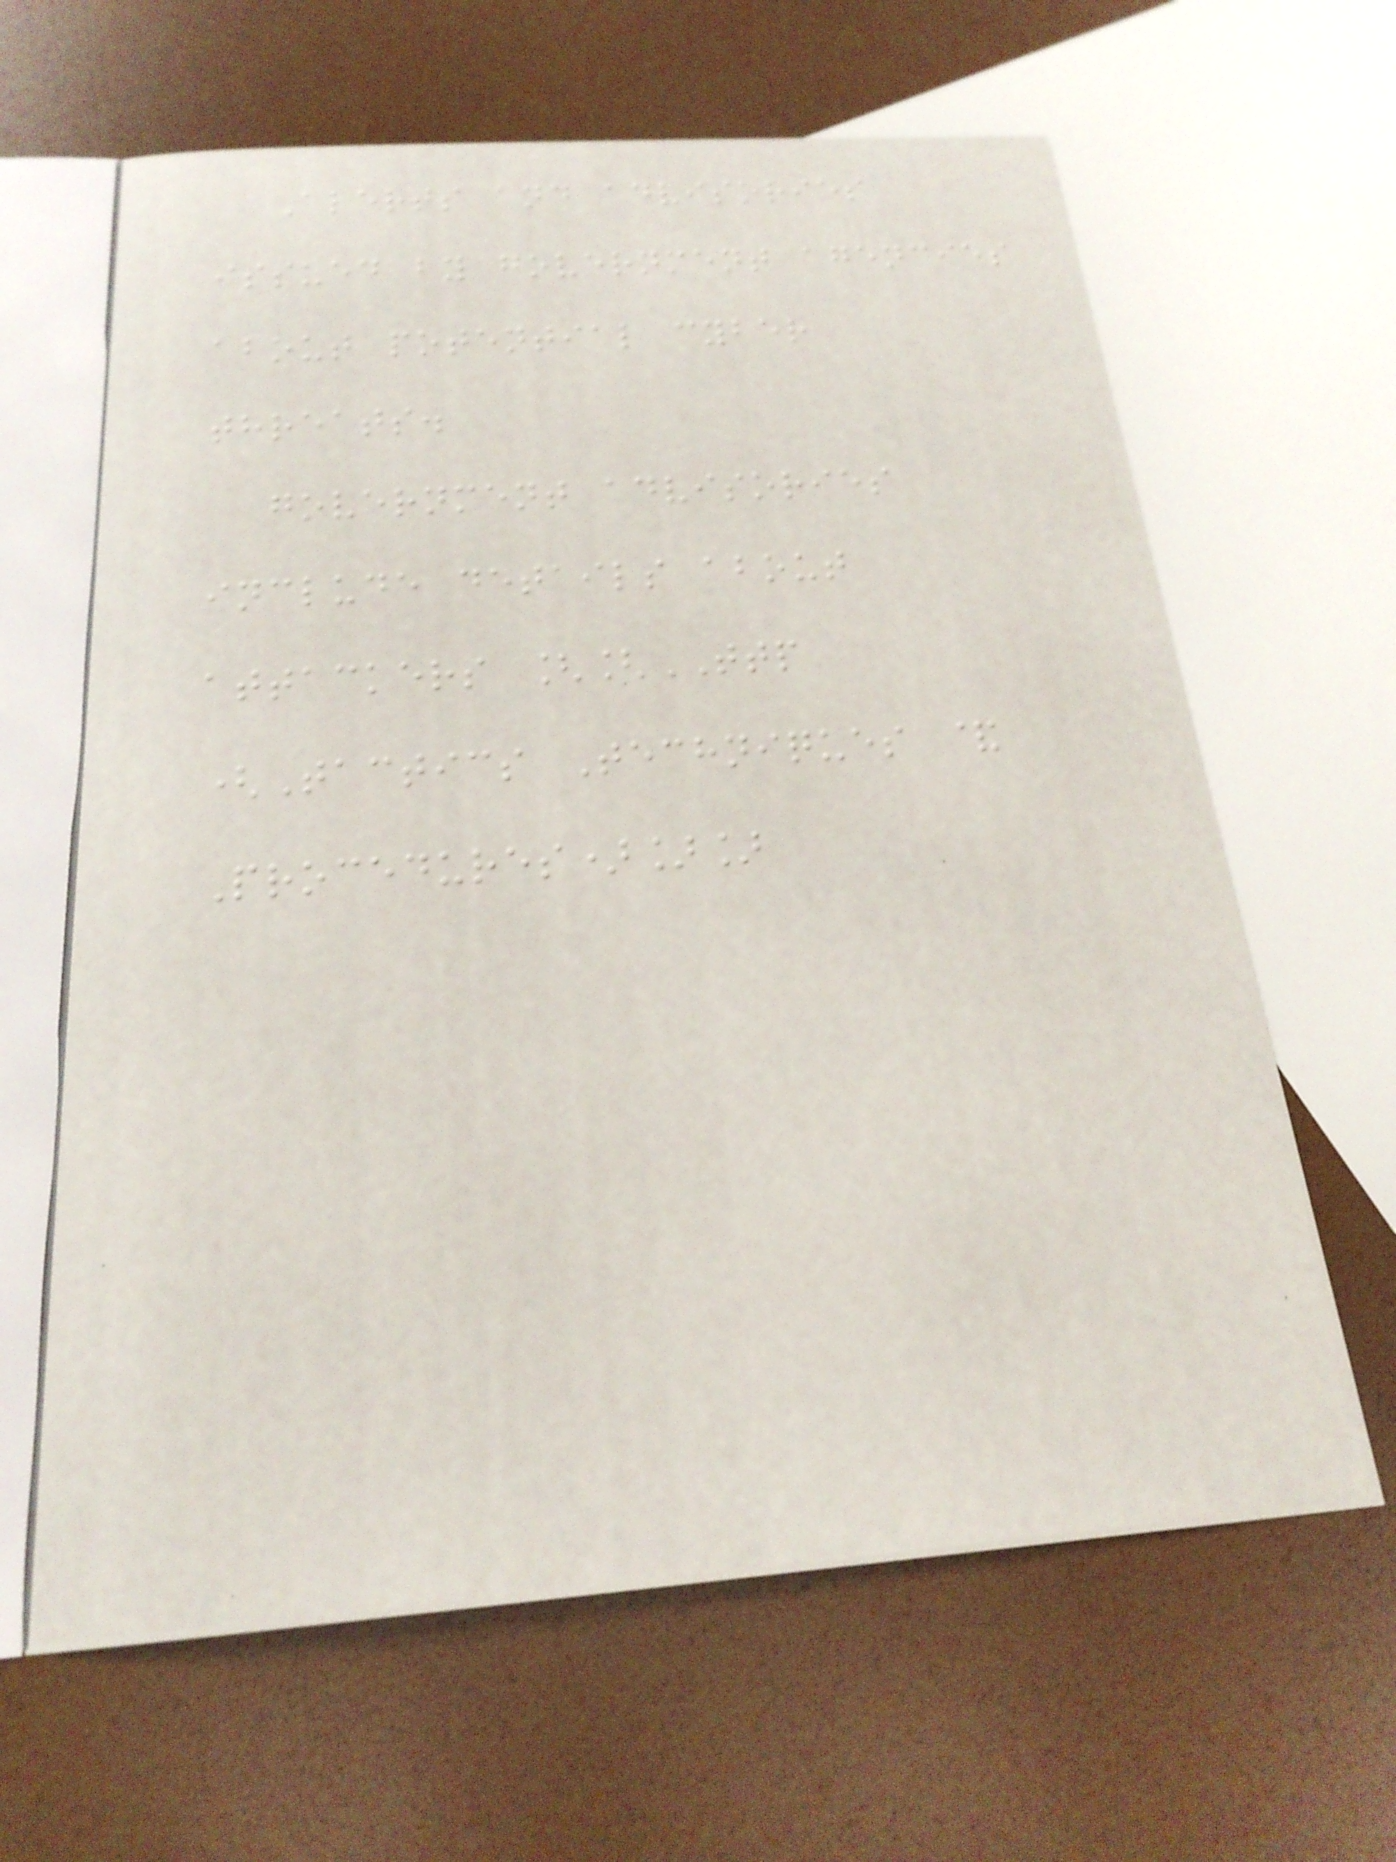Alerts and advisories
issued by government agencies
about potential cyber
threats.
government advisories
include details about
attackers [[TTP
(Tactics Techniques &
Procedures)]]
